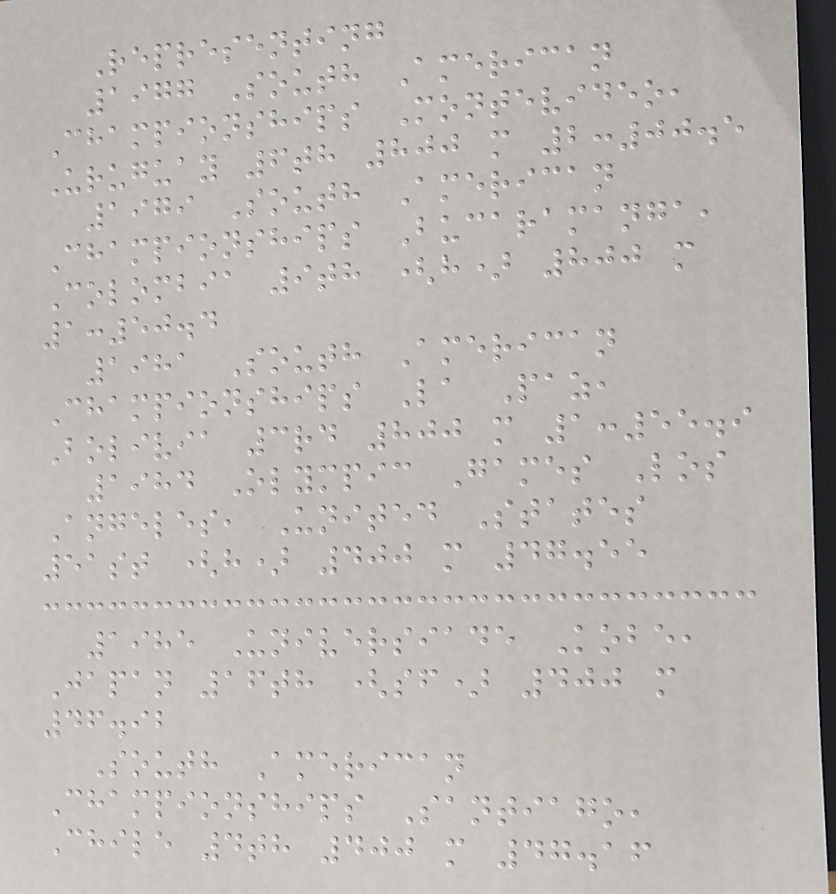Representing
1977 South American
Championships Montevideo,
Uruguay 6th 800 m 2:00.5
1979 South American
Championships Bucaramanga,
Colombia 9th (h) 800 m
1:50.4
1981 South American
Championships La Paz,
Bolivia 3rd 800 m 1:55.9
1984 Olympic Games Los
Angeles, United States
51st (h) 400 m 47.55
1985 Universiade Kobe,
Japan 16th (sf) 400 m
46.92
South American
Championships Santiago,
Chile 4th 400 m 47.16
